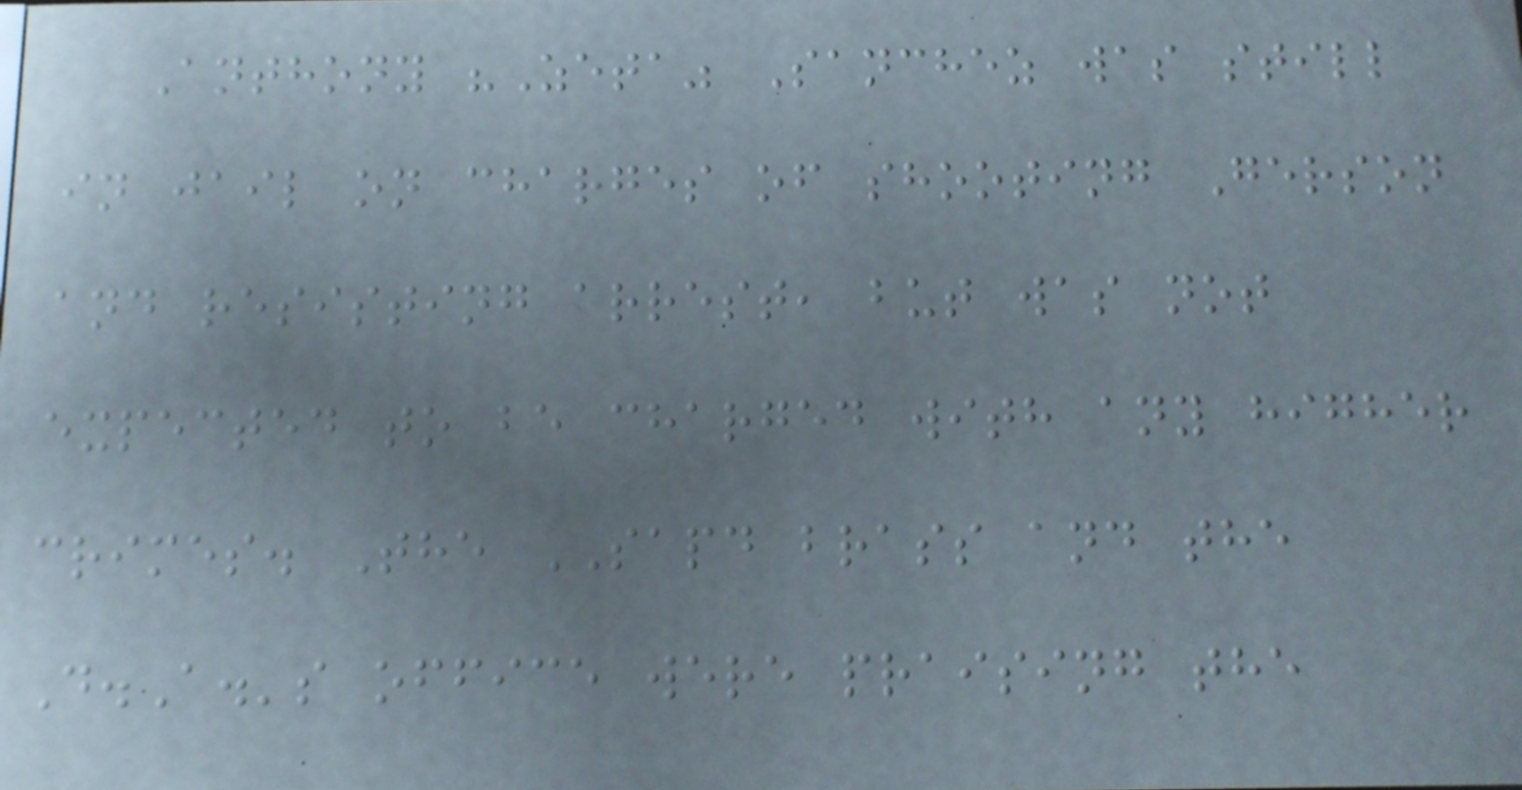Anthony "Zeta" Sanchez was still
in jail on charges of shooting Gerson
and resisting arrest, but was not
expected to be charged with any higher
crimes. The SAPD brass and the
D.A.'s office were praising the
